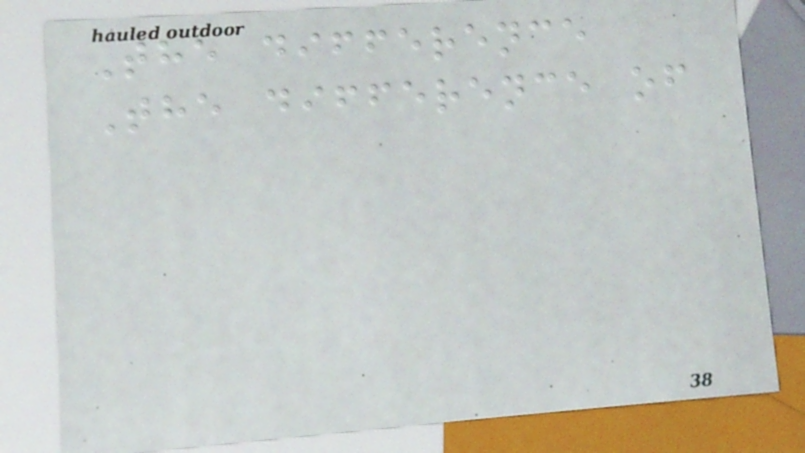The difference
The difference of
